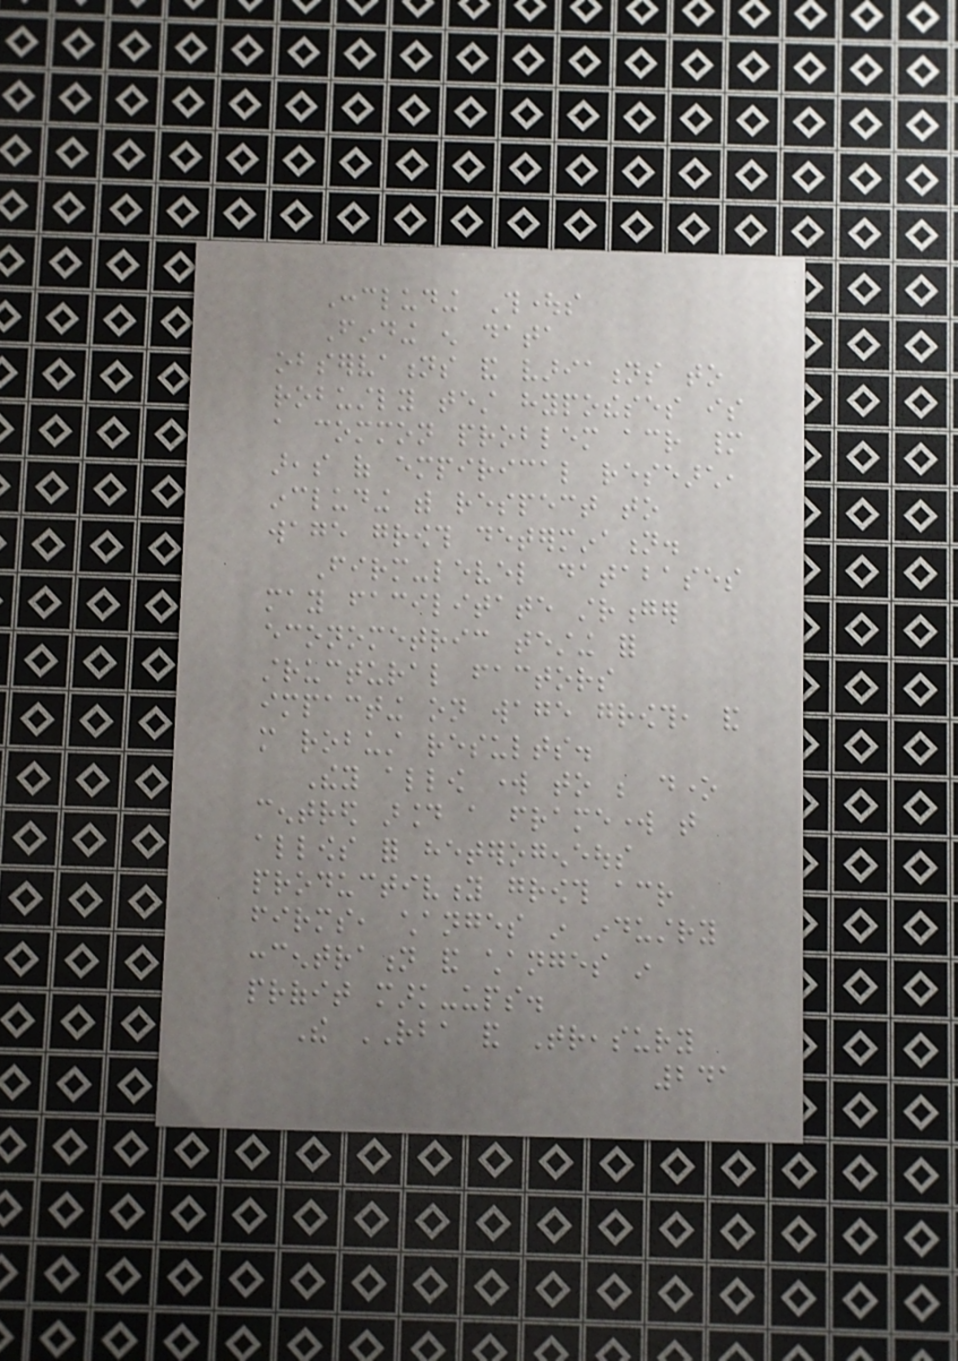Concluding Thoughts
Finding enough data
observations and variations to
robustly test hypotheses is
a common problem across many
areas of empirical research,
including with respect to
wage growth determination.
Firm-level databases
may facilitate stronger
econometric testing for
structural factors
impacting on wage growth, and
more robust results.
They allow work to be done
centred around a framework that
allows for heterogeneous
productivity growth across
firms, changes in industry
concentration and changes in
profit mark-ups.
The RBA and Treasury
241
